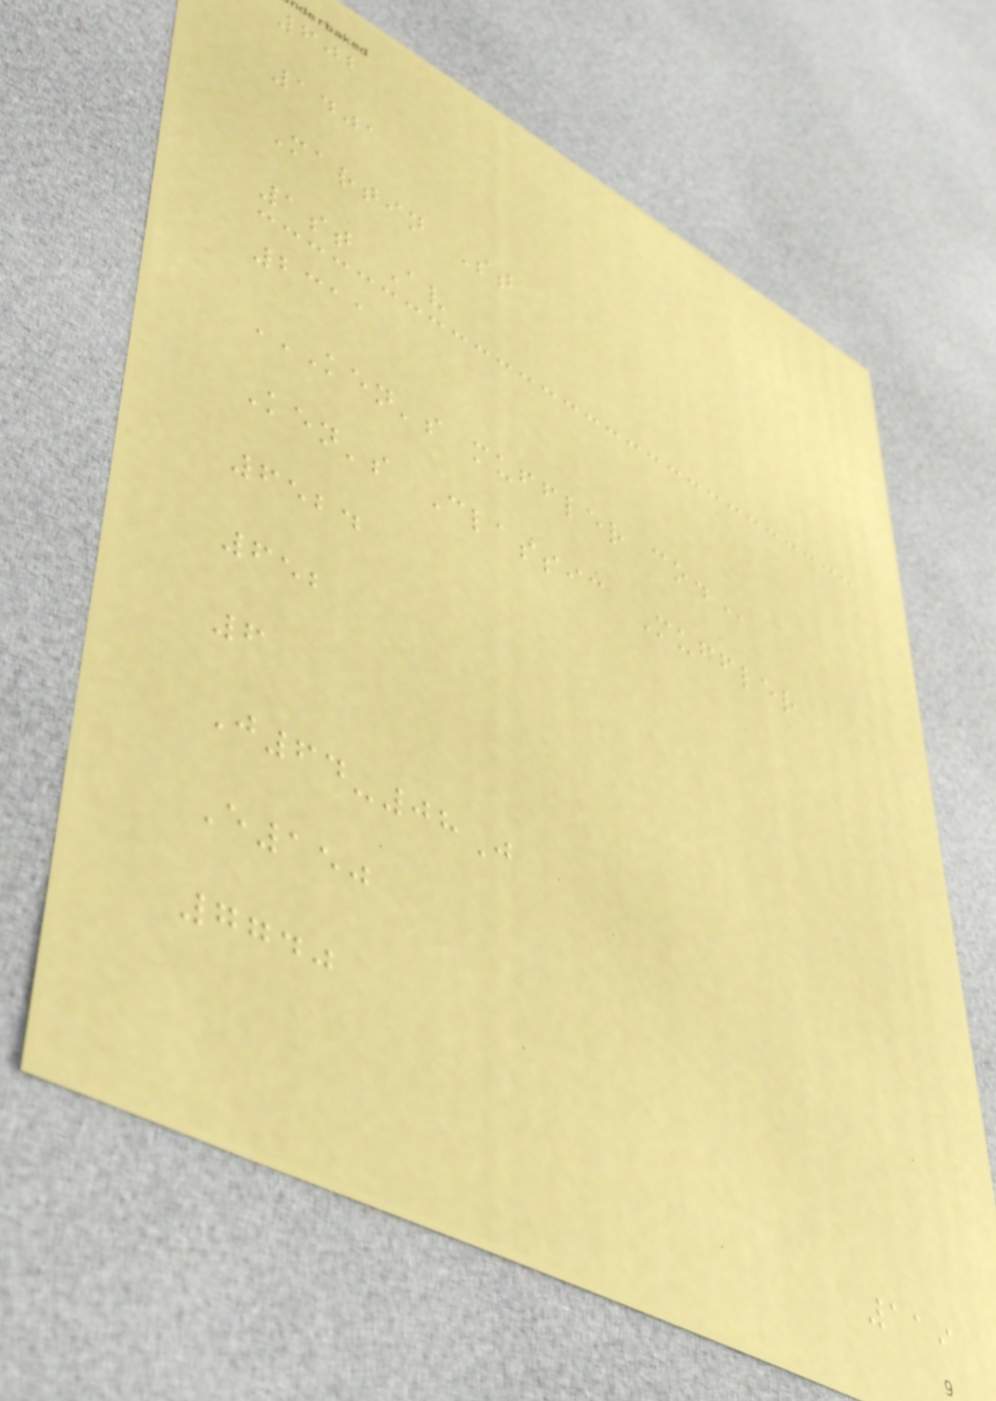602
1401
Martin St
1st Av
2311
KEN'S MUFFLER CO.
Ken's Classic Muffler
6524
652
6
J64-08J
E150
7740
119
